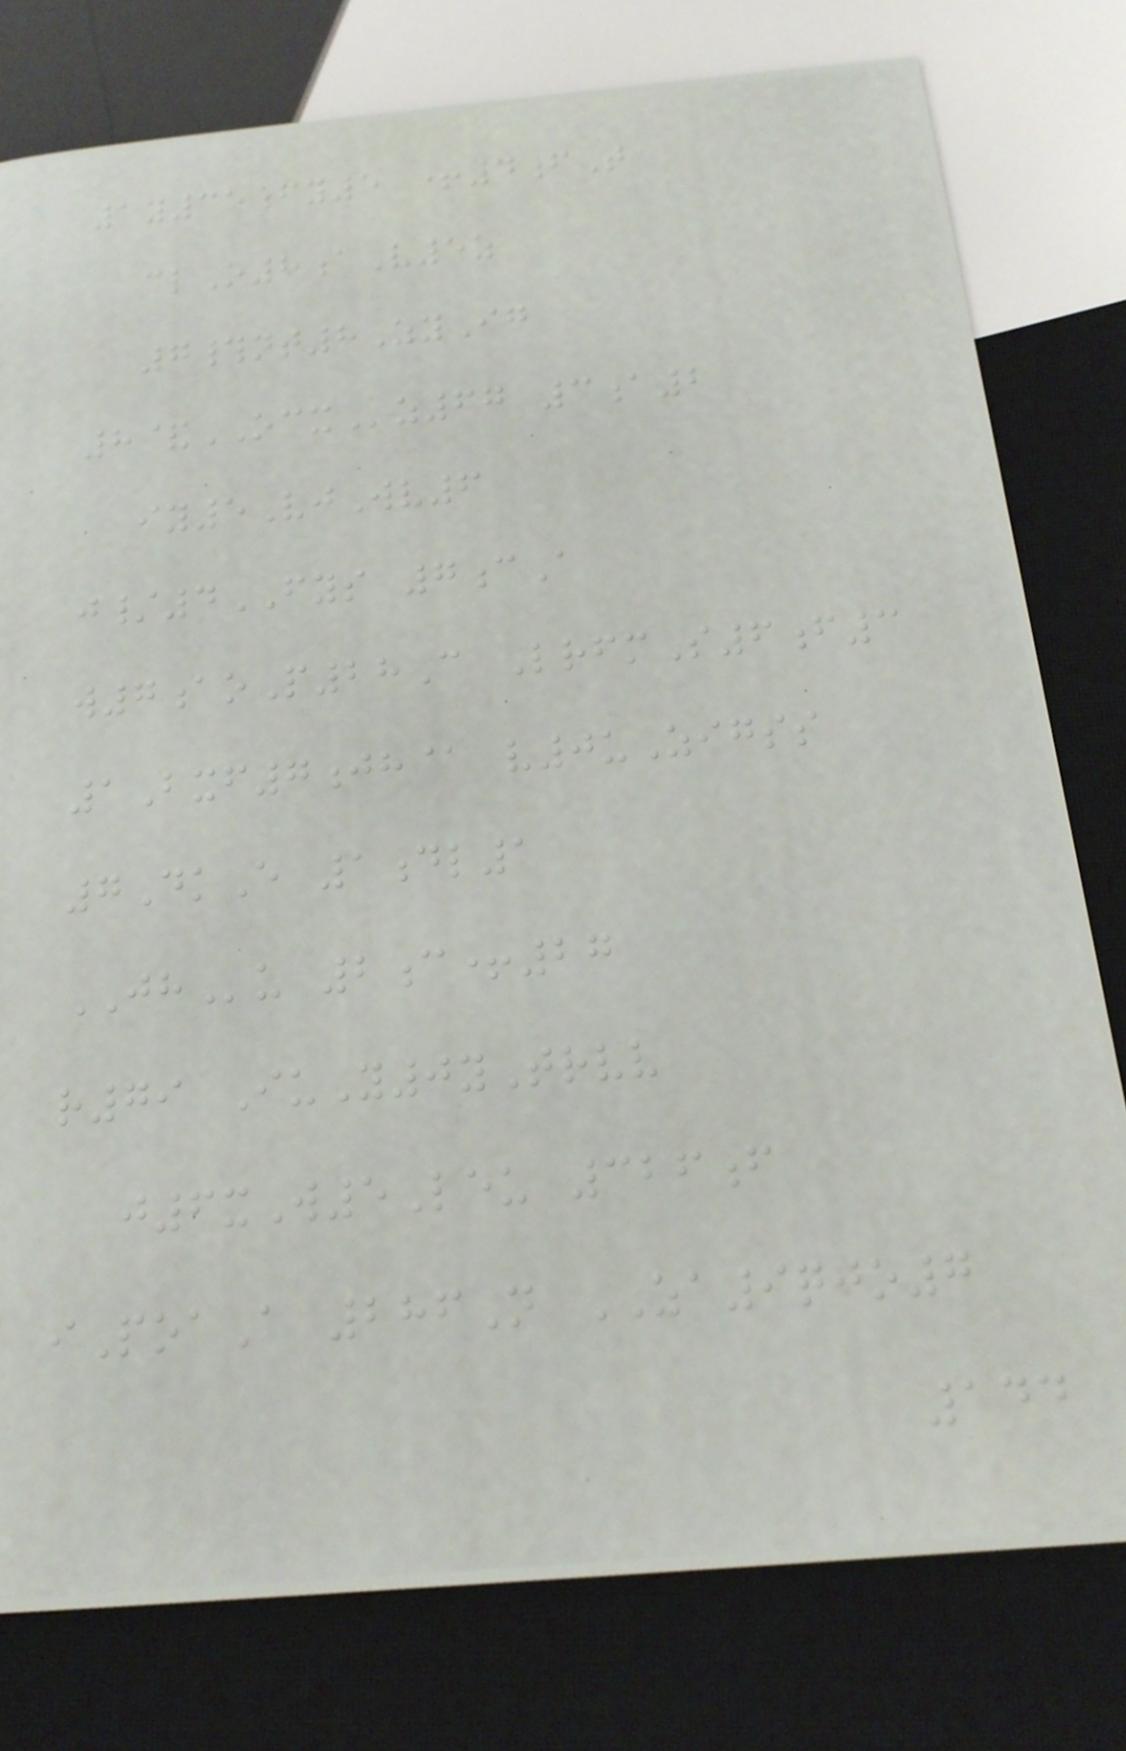1y35fy5 +4fT
clO8aV5z
7#nt8ZyIg
8&OCXz67 3a2
iy5VjWv6
j/4FYS 7cA
w7aoP28C LrfmS6f3
1Bxf7jh@ v0uZigss
7DkE 1dl1
JHu 2c+27
r79 IuY0yTrvv
j6xW5Leu 326f
iPoaA 286N ZA9qjo7
144
